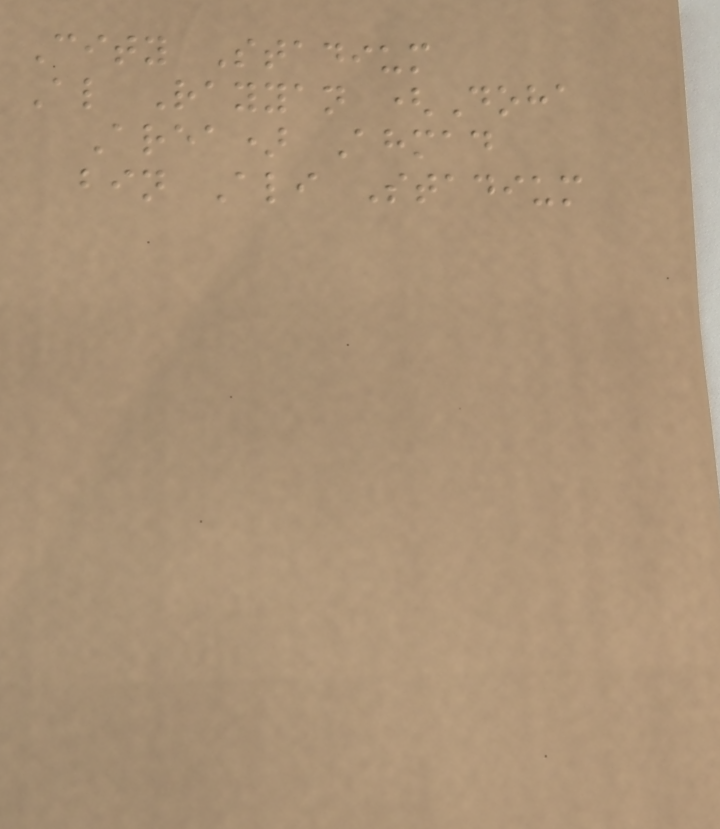City Stadium
Al Rayyan (Doha
Area) Ahmad
bin Ali Stadium
